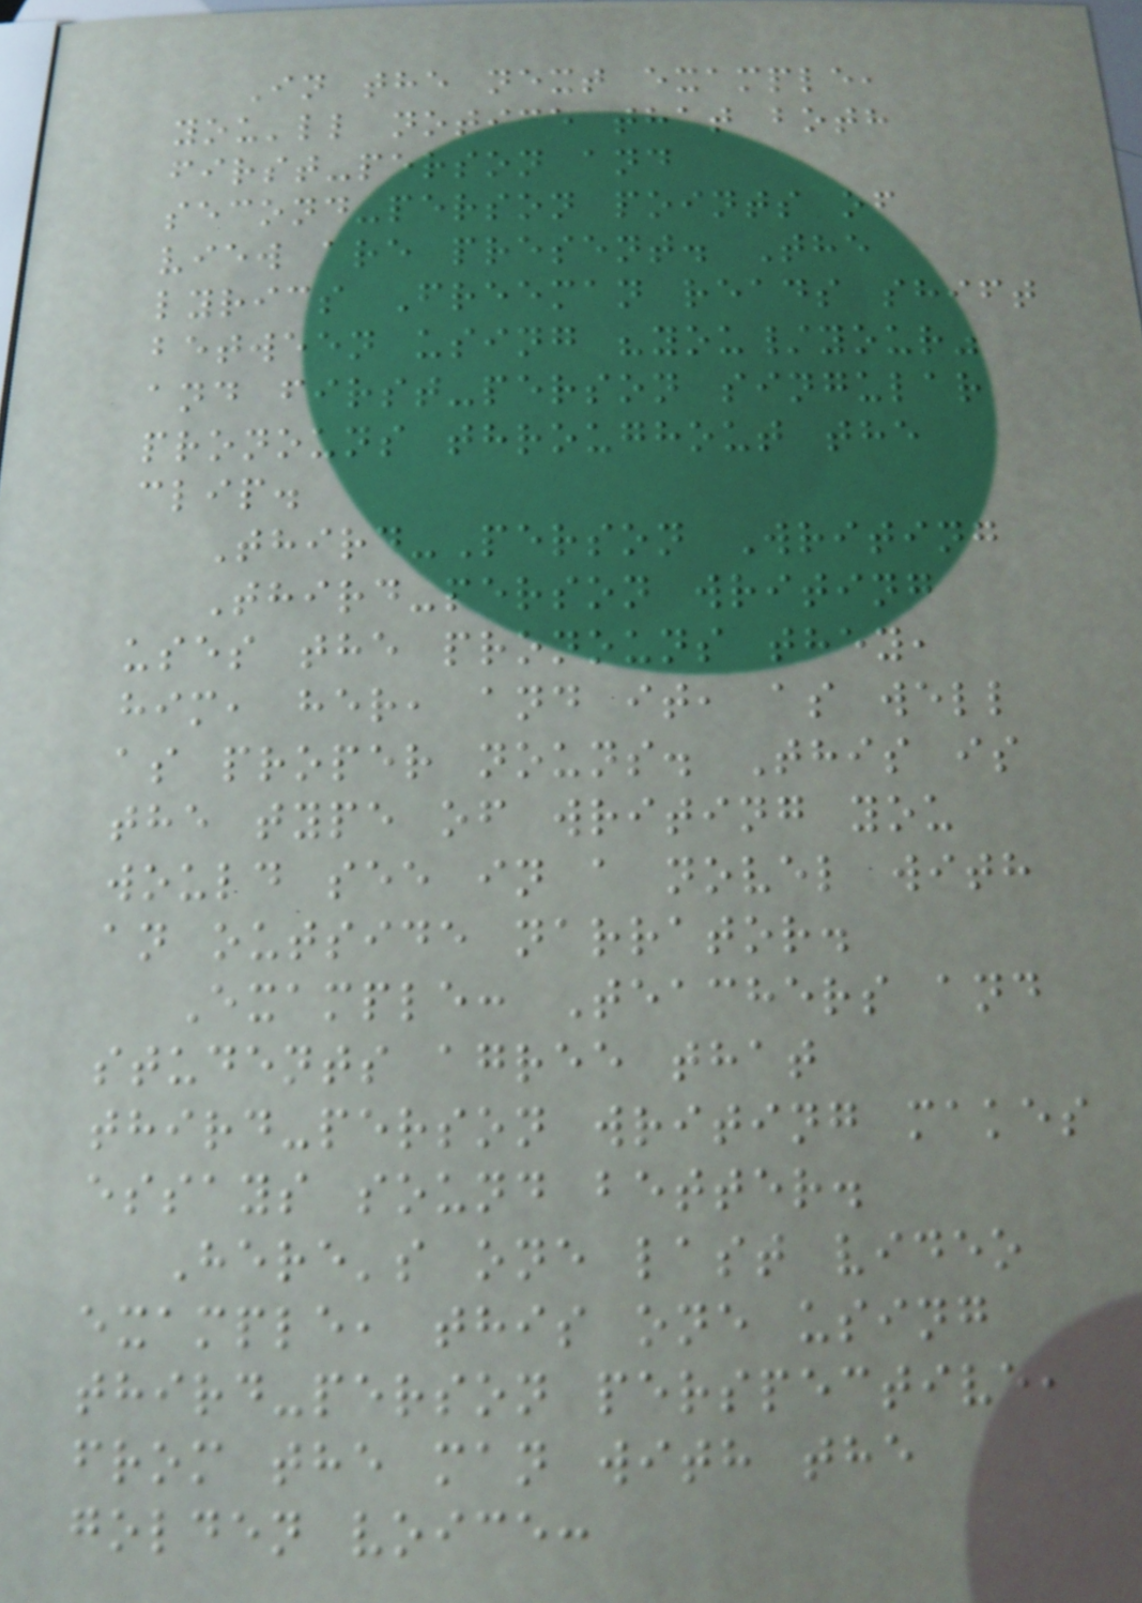In the next example,
you'll notice that both
first-person and
second-person points of
view are present. The
lyrics Freeman reads shift
between using "you/your"
and first-person singular
pronouns throughout the
clip.
Third-Person Writing
Third-person writing
uses the pronouns they,
him, her, and it, as well
as proper nouns. This is
the type of writing you
would see in a novel with
an outside narrator.
Example: Teachers and
students agree that
third-person writing makes
essays sound better.
Here's one last video
example, this one using
third-person perspective,
from the man with the
golden voice:
